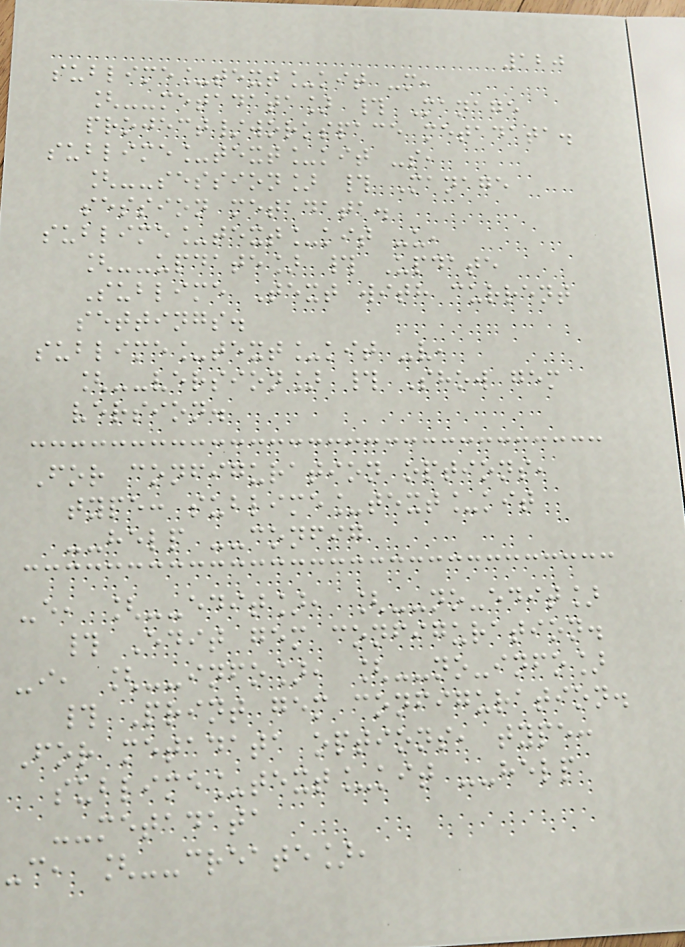120
sublime_text_kit -m,
[--metadata] # Manage
project/workspace metadata.
sublime_text_kit -s,
[--session] # Manage
session metadata.
sublime_text_kit -u,
[--update] # Update
Sublime Text with current
settings.
sublime_text_kit -v,
[--version] # Show gem
version.
For configuration options,
type: sublime_text_kit
--help --config
-e, [--edit], [--no-edit]
# Edit gem configuration.
-i, [--info], [--no-info]
# Print gem configuration.
For metadata options, type:
sublime_text_kit --help
--metadata
-c, [--create],
